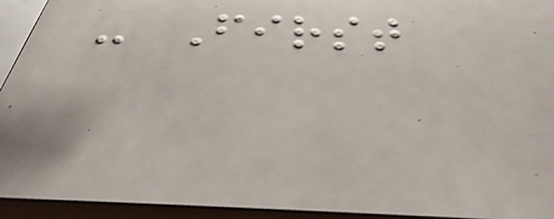- First
